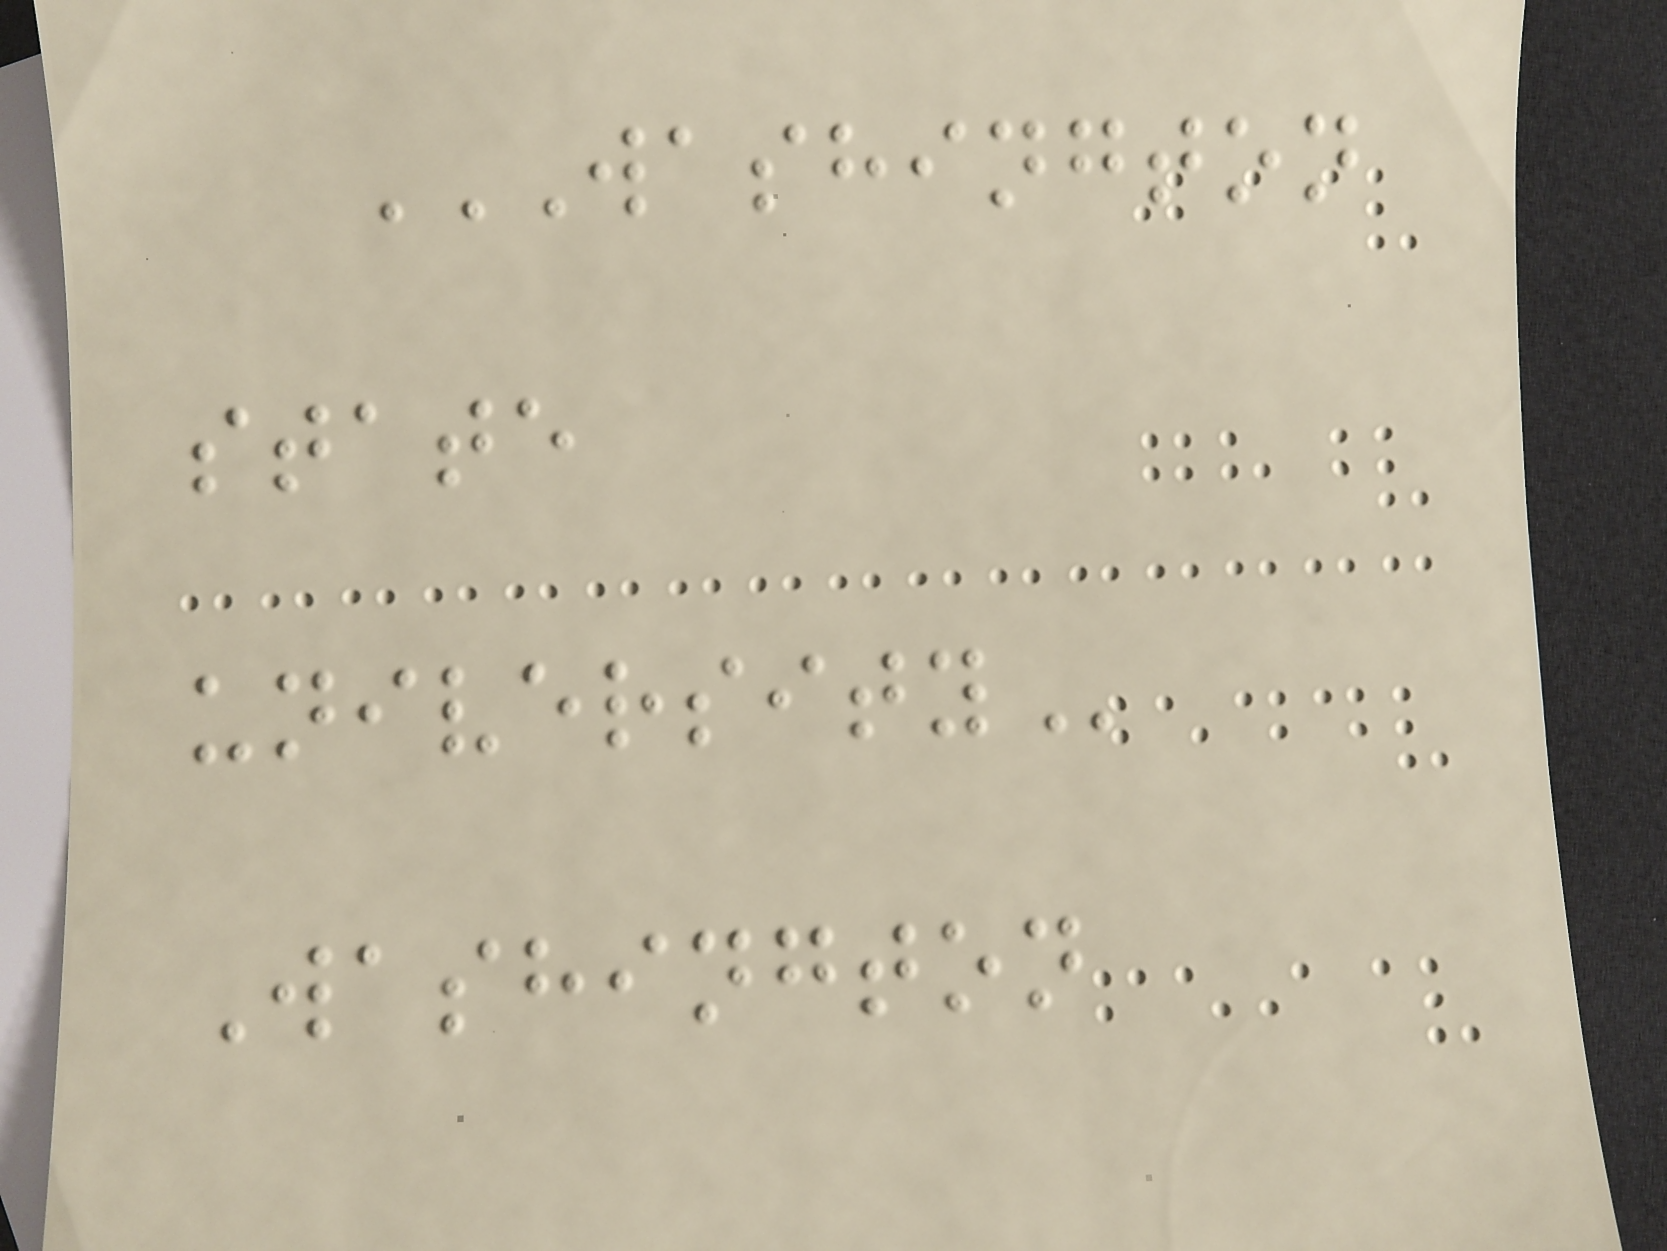WASHINGTON
STATE
UNIVERSITY
Washington
